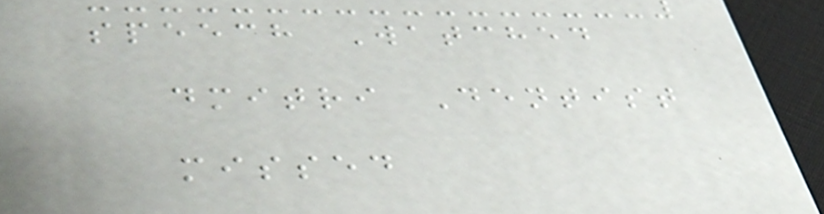speech Watched
dmitri Dentist
missed
